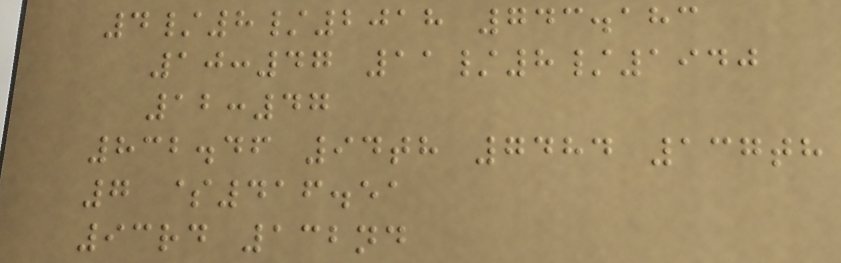4/8/2018 743.183
10:47 11/8/1940
12:47
832.46 94th 7484 137th
7 $416.51
93rd 132nd
